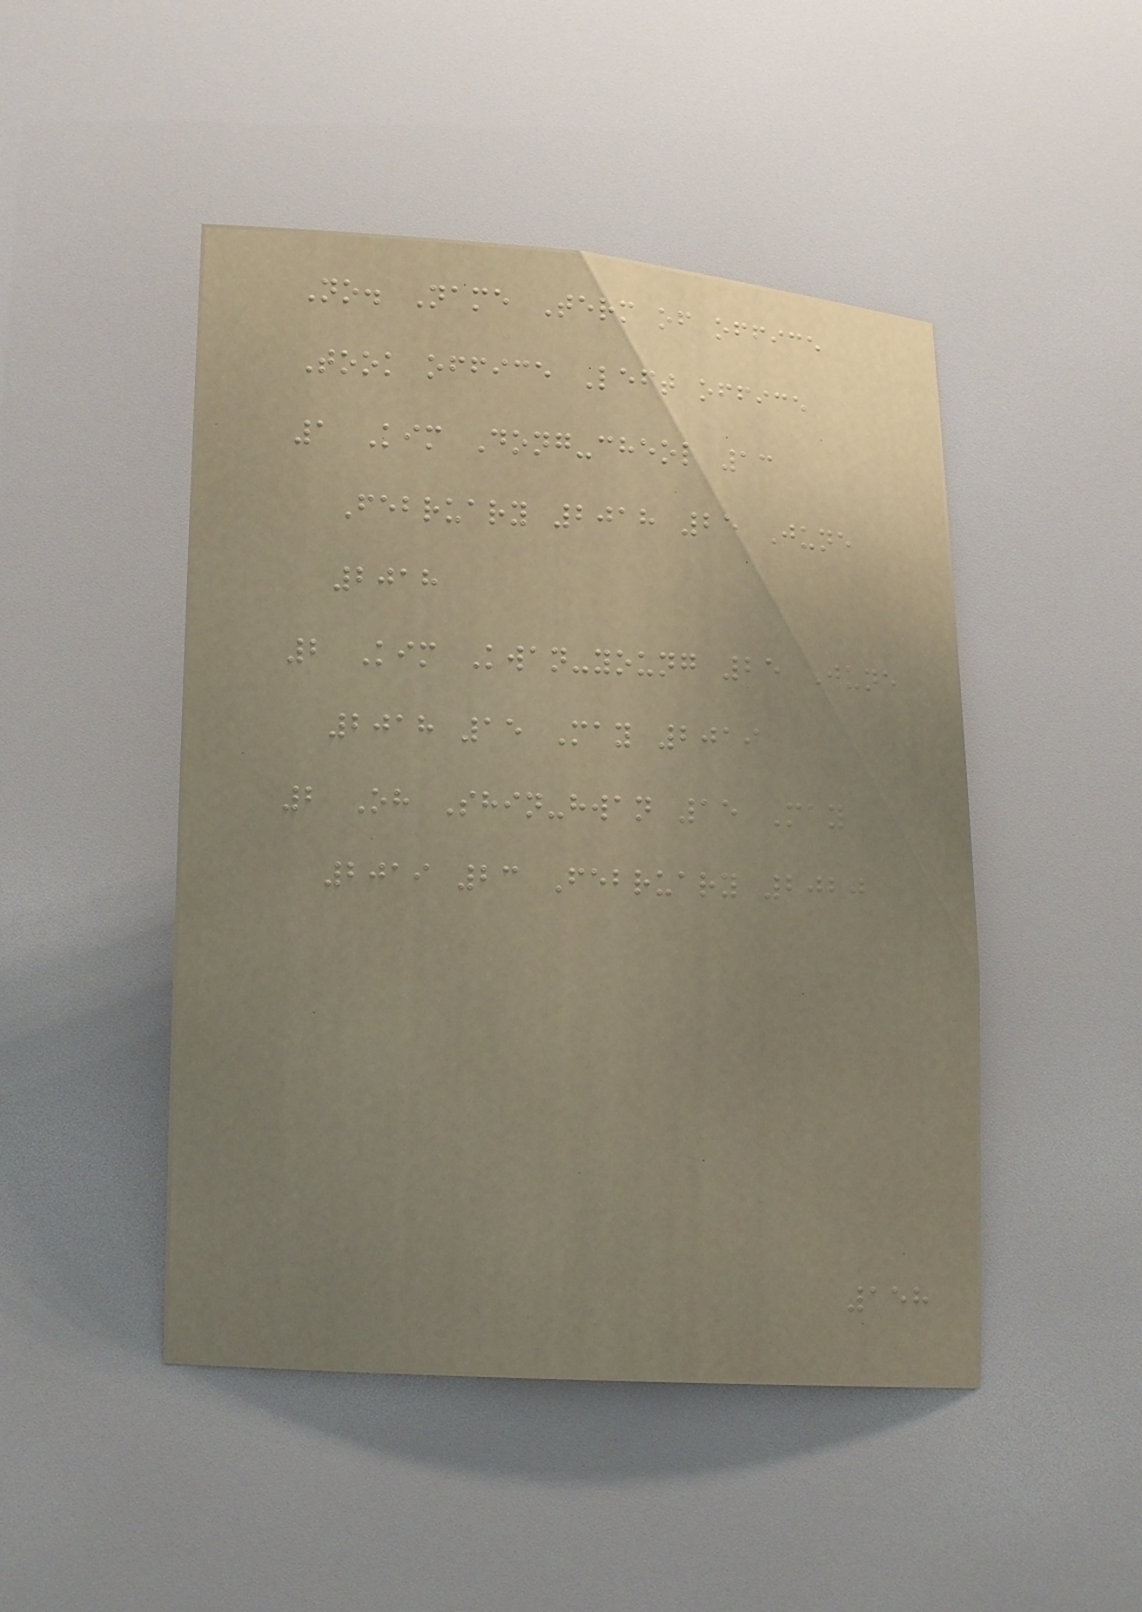No. Name Term of office
Took office Left office
1 Kim Dong-cheol 13
February 2018 25 June
2018
2 Kim Kwan-young 25 June
2018 15 May 2019
2 Oh Shin-hwan 15 May
2019 23 February 2020
158
